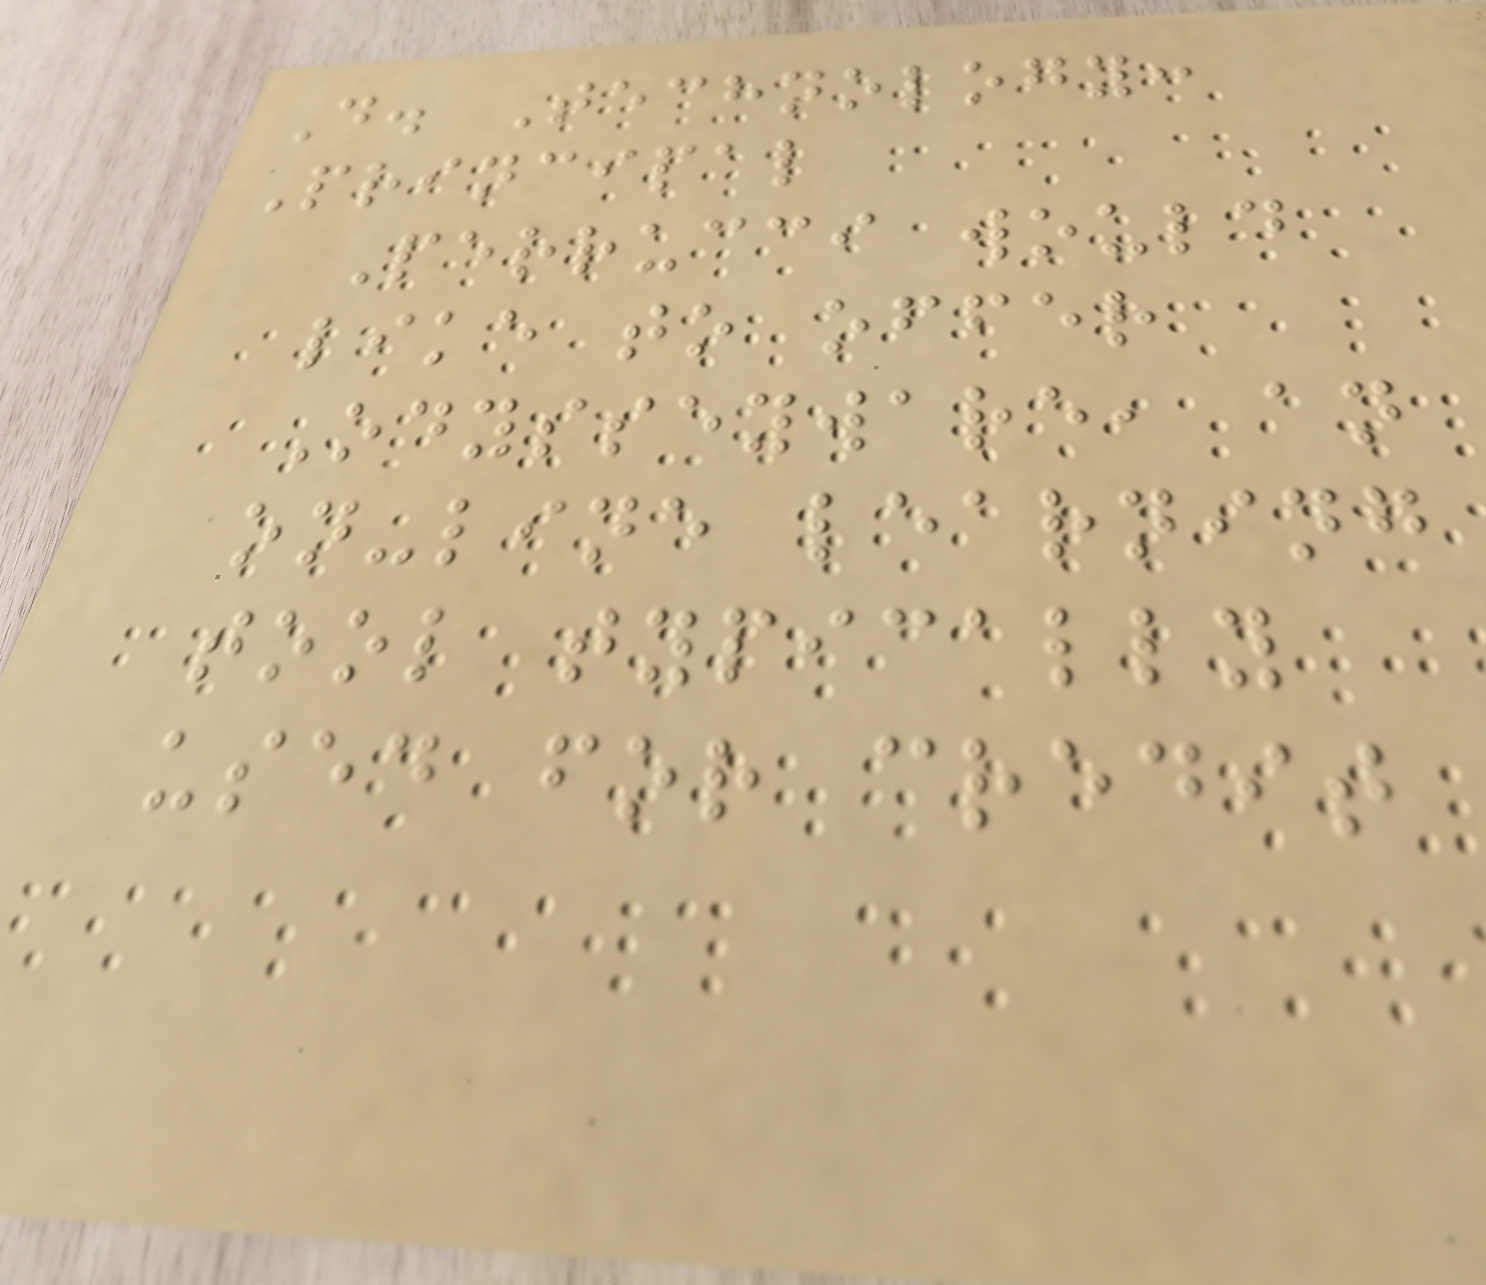D. Technology:
Principal
Perrucci would
like to offer
Odysseyware, an
on-line learning
tool typically
used for credit
